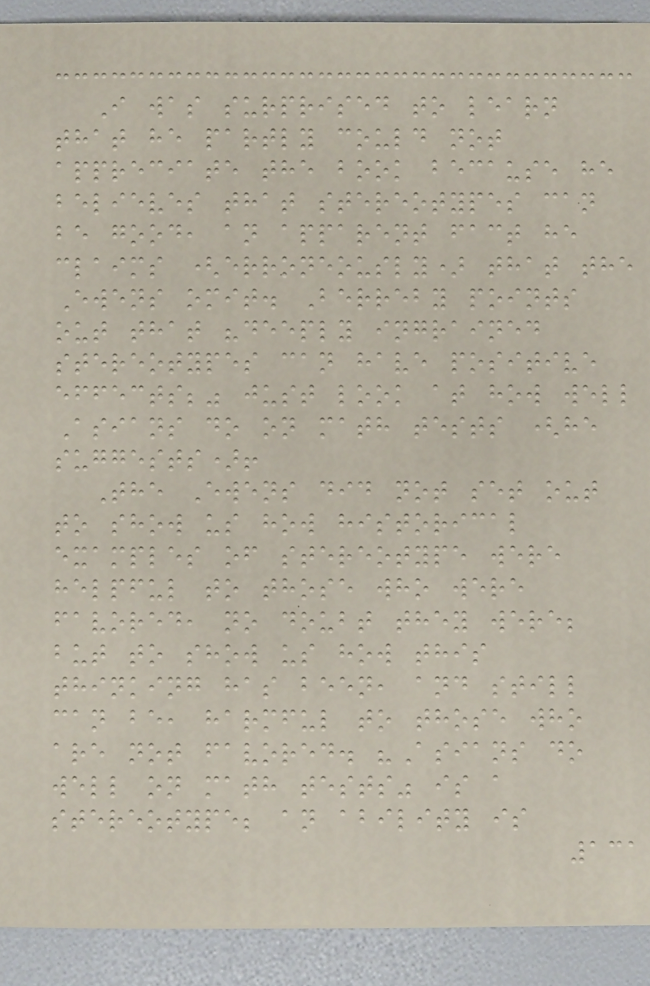I was surprised to learn
that he partly could not
appreciate the book because he
believes that stereotypes can
be good, an apparent fact he
claims (erroneously) that the
Ewens omit. Berreby points
out that "deeply ingrained
stereotypes can have positive
effects;" just look at how well
Asians do on math tests (he
suggests)!
The Ewens did not set out
to show us how historical
examples of stereotype were
helpful to those who were
favored, no doubt they were;
but to show us how this
thinking has been, and still
can be, harmful to those who
are not favored. "Asians do
well on math tests" is a
stereotype; an ability is
131
